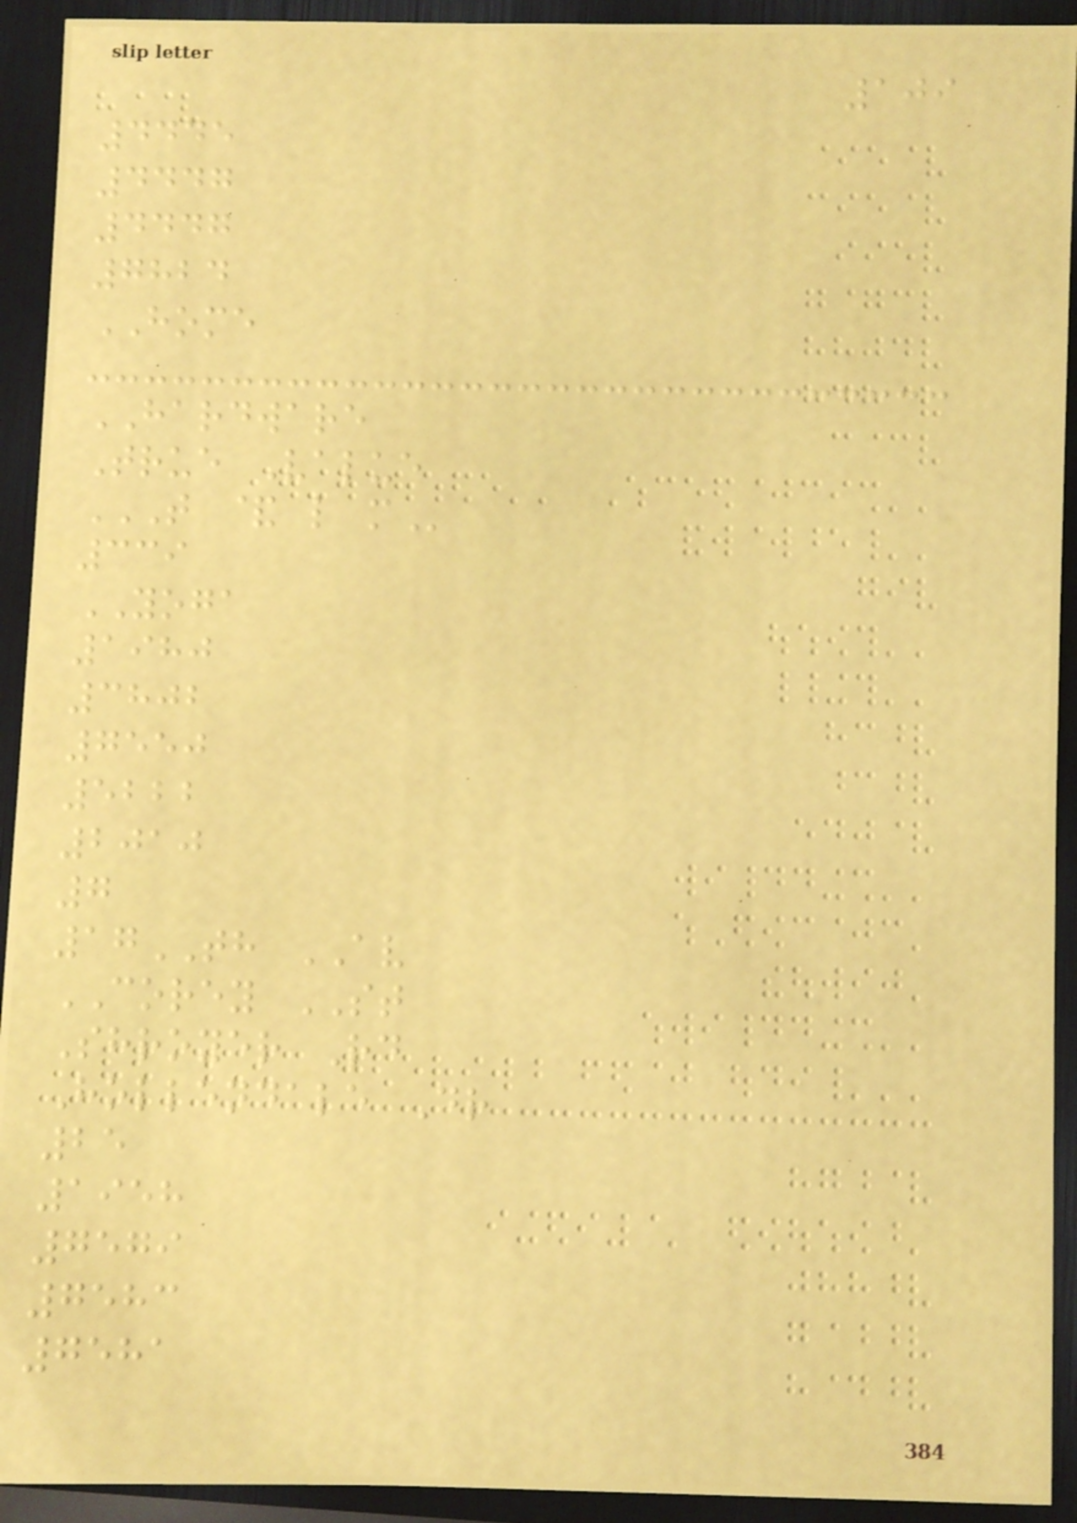109
4445
4447
4447
7824
HOME
HARDWARE
True Value
T & L M
339
YOGA
1980
3802
7550
5222
2010
7
17TH AV
COREY ST
Shroyer Rd
Hollendale Dr
25
1958
7579
7583
7581
